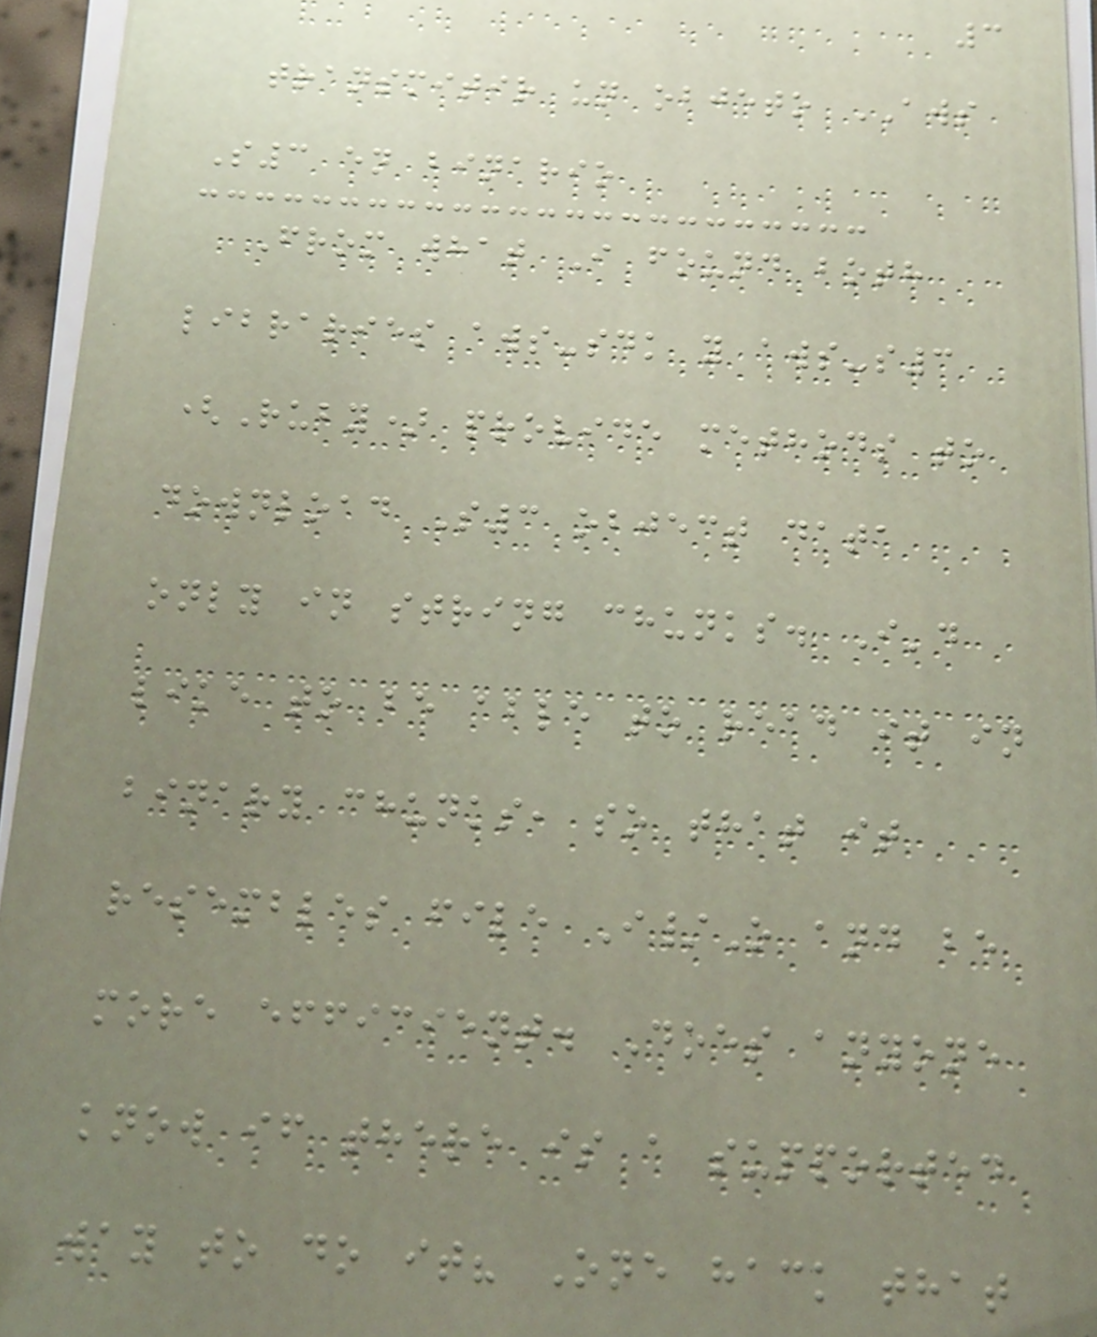3
transmitir un objeto AWS
S3 en binario
From what I found both
libraries aws-sdk y aws-s3
(Ruby) provide methods to
download S3 object data
only in string chunks. I'd
like to be able to read it in
binary chunks, so that it
resembles file I/O and be
more efficient. Does anyone
know if there is a supported
way to do it? One hack that
